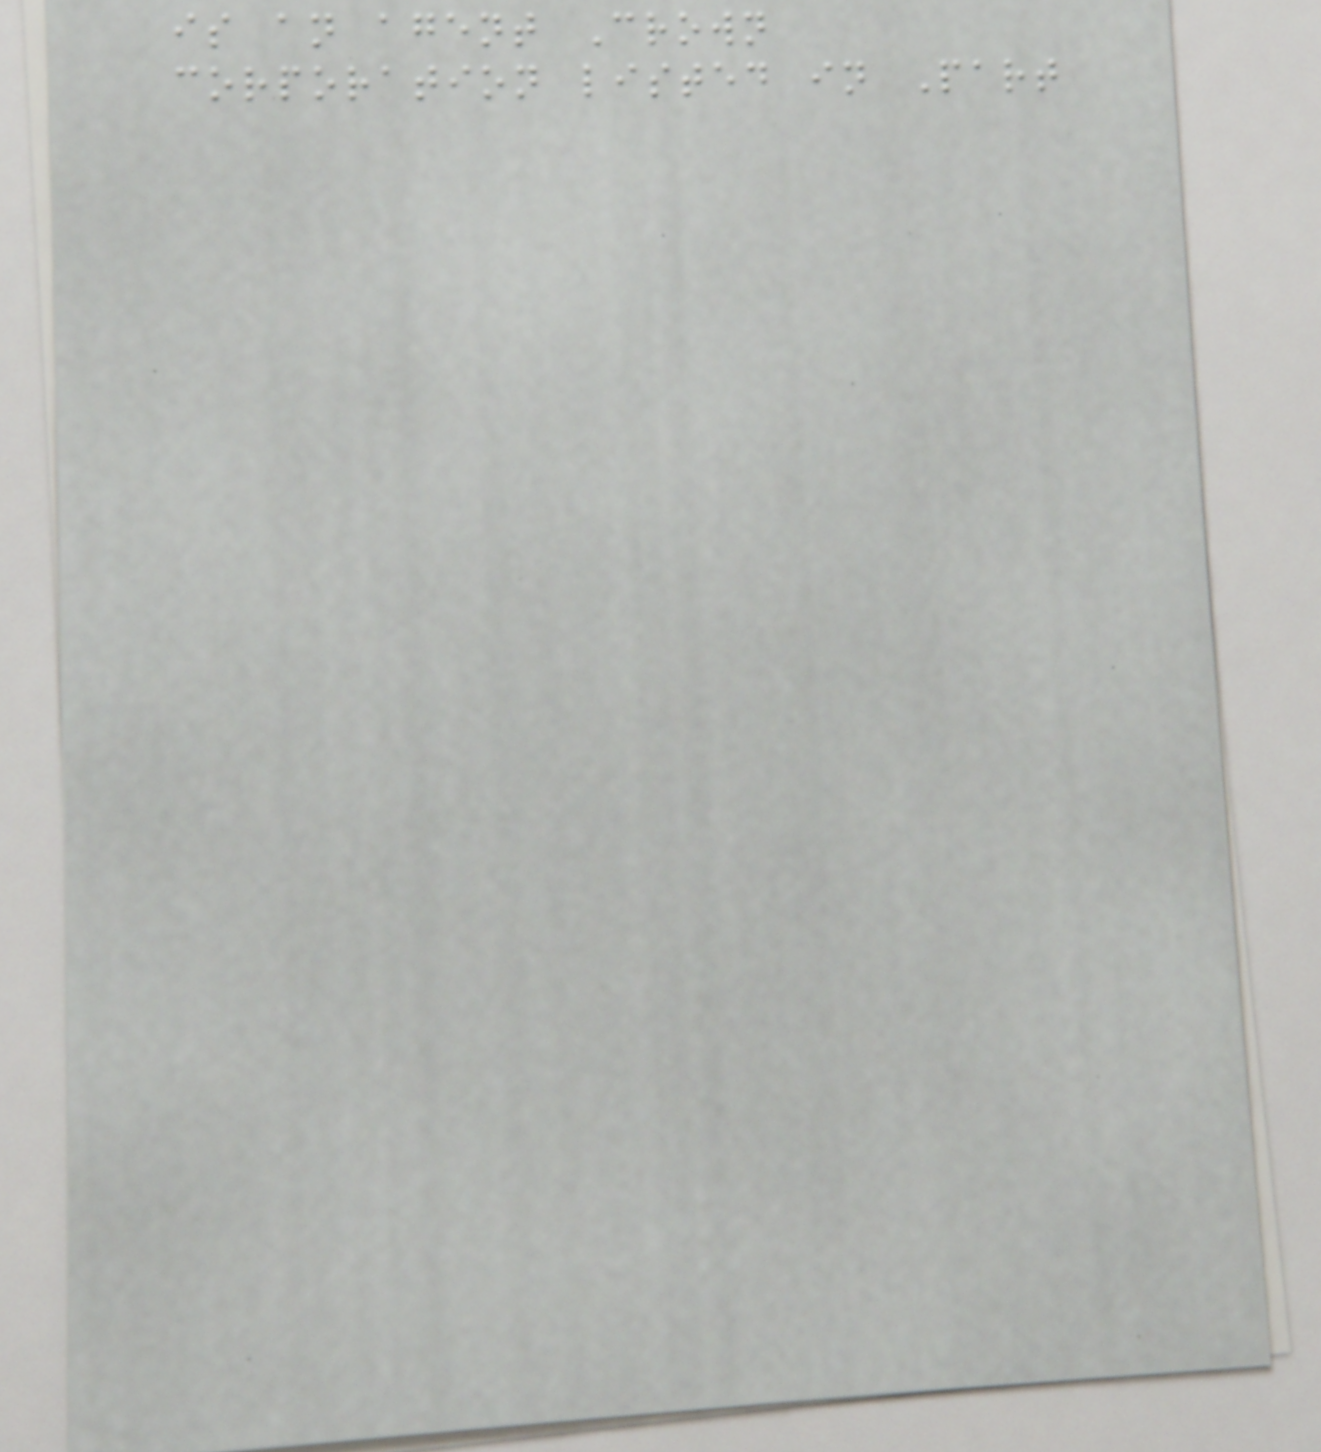is an agent Crown
corporation listed in Part
